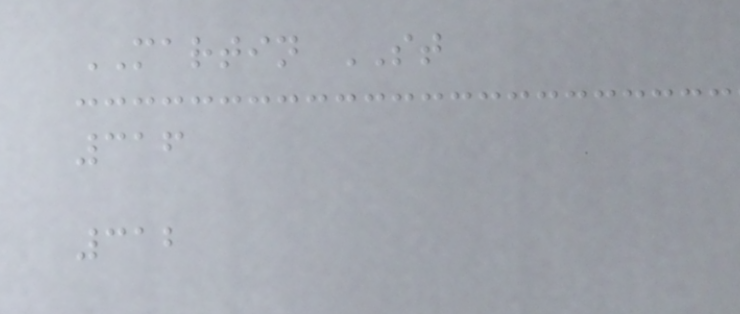MARTIN ST
316
312
